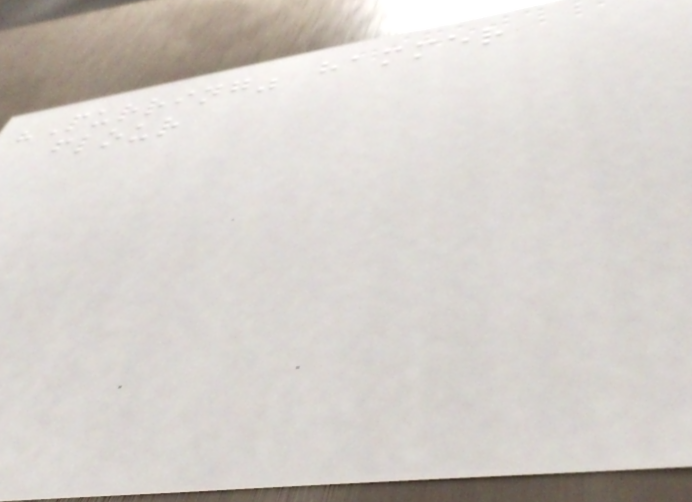"Purring" hammer
flour
